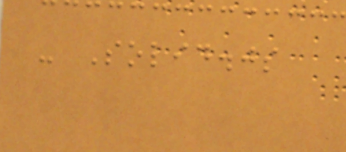- Solid.js
